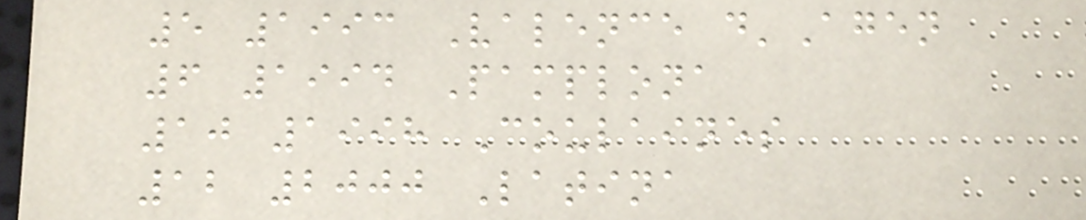5 1993 Valence d'Agen
6 1994 Pamplona
10 1998 Coulaines
12 2000 Latina
